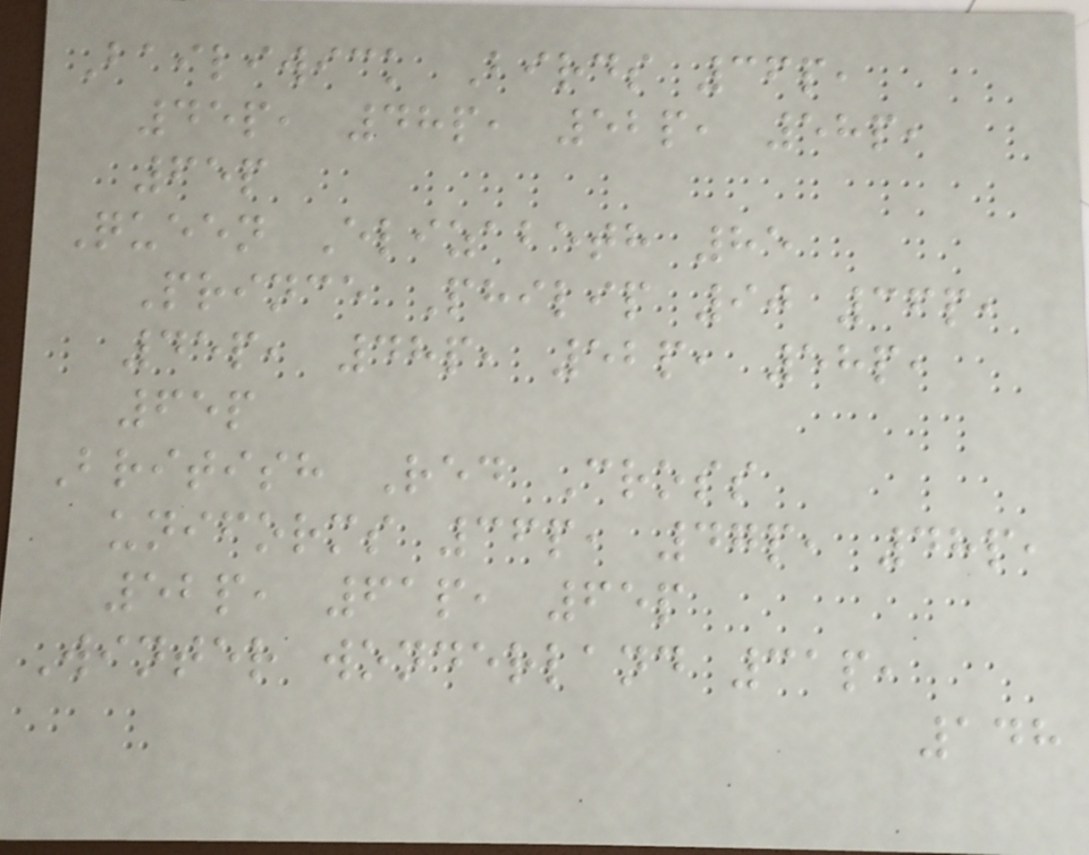Bailiwick Birds 36p,
45p, 48p, 52p, 58p,
65p
Queen Elizabeth 85
Prince Philip 90 36p,
45p, 48p, 52p, 58p,
65p
British Red Cross
uniforms 36p, 47p, 48p,
52p, 61p, 65p
Winter wonderland 31p,
148
